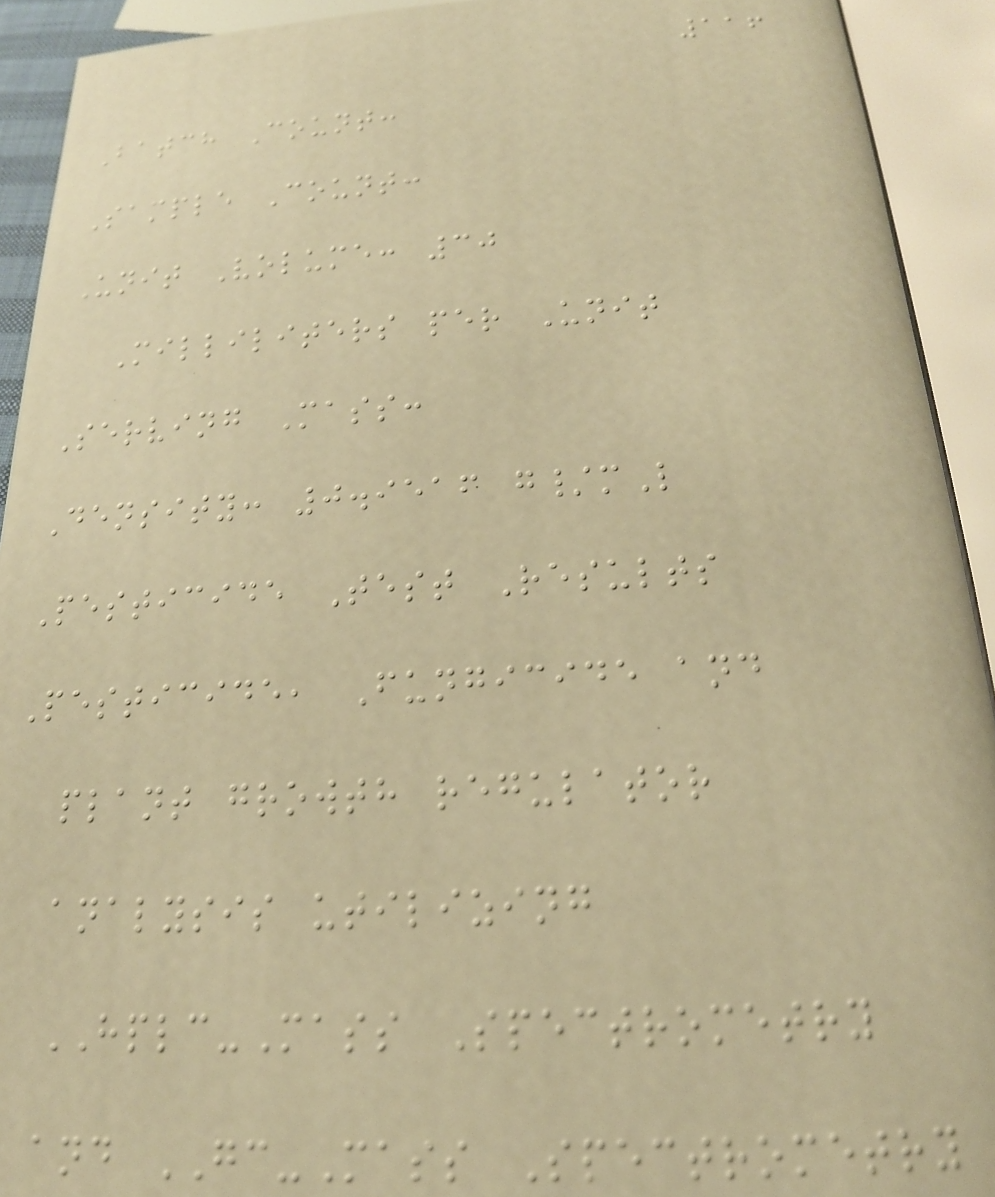116
Batch Count:
Sample Count:
Unit Volume: 30
Milliliters per Unit
Serving Mass:
Density: 0.9516 g/mL
Pesticide Test Results
Pesticide, Fungicide and
plant growth regulator
analysis utilizing
HPLC-Mass Spectrometry
and GC-Mass Spectrometry
